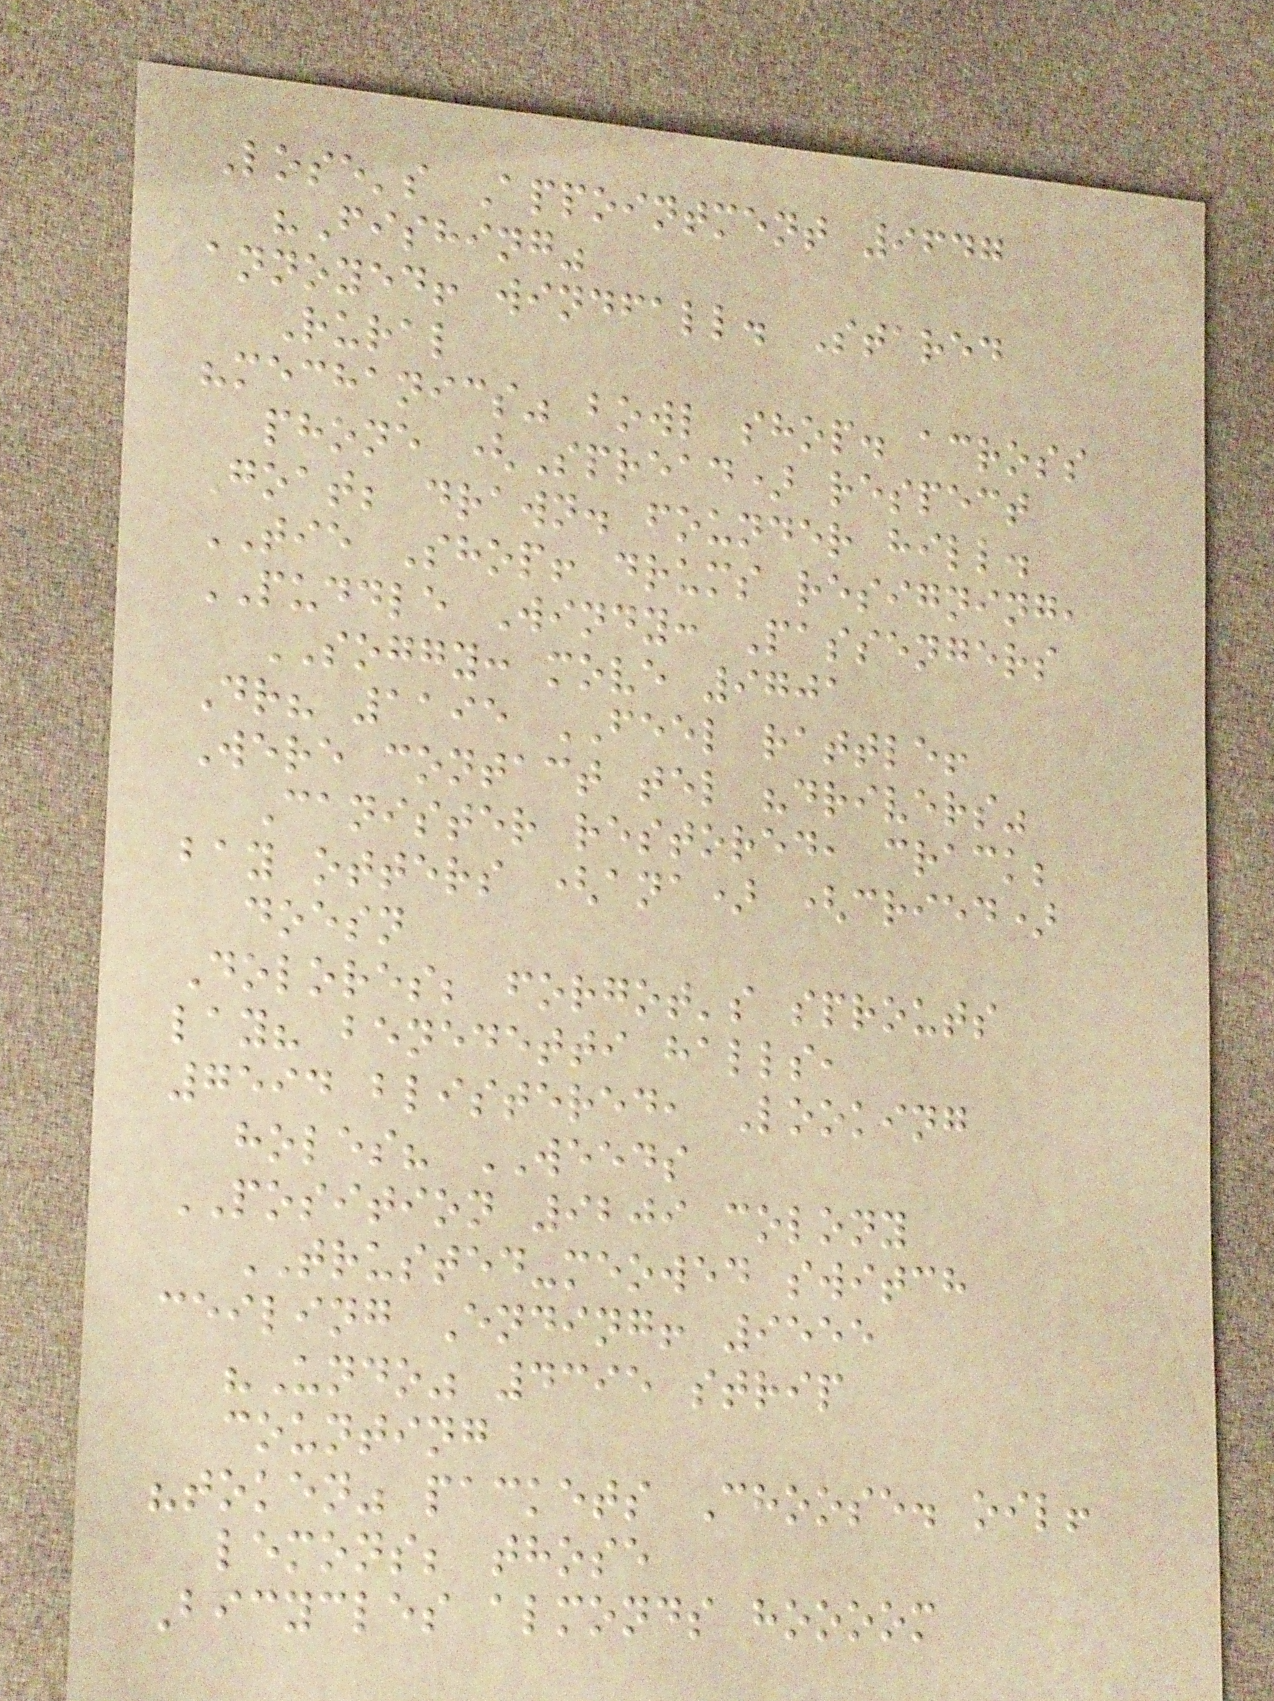Lose's Appointment 9647
"Fishing"
annoyed! windfall. Stared
Rural
"mechanics" bowl shop. across
phone (Spread) respect
Goat; drawn. founder hill.
TIE Shop! drums resigning,
PUDDLE Windy: Passengers
SOGGY: move 9701
Dr? 1195 FEEL rattle!
Were contact tel "drivers"
Canister restored, crack;
bay otters (ana) (cried)
doesn
Dolores; forgot's sprouts
lay? benedetti halls,
7594 blistered, Looking
holes? WEEDS
POSITION 9209 colony
TRUSTED-meowed switch
ceiling Ending! 9555
"Undo" 4395 strip
counting
"token" packets Choose. oil!
lemons; those
Bicycles almonds hoooom
